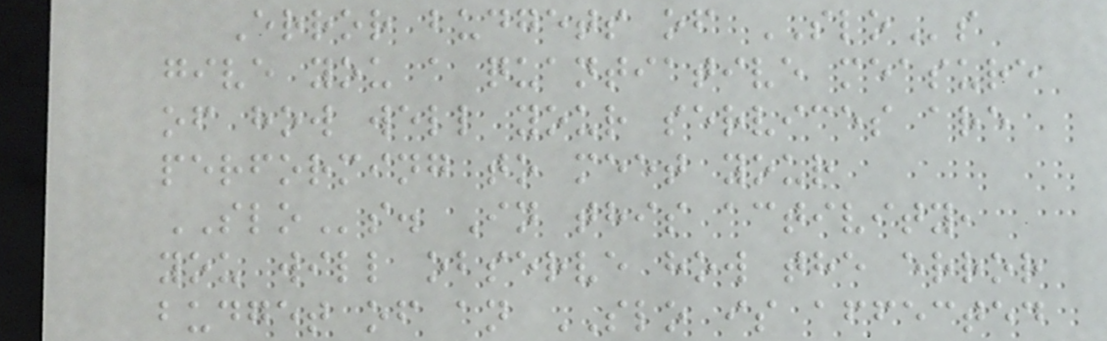Error budgets of SLOs
give you a quantiative measure
of how well your services are
performing to meet your
SLOs. In this activity,
you will observe how the error
budget of an SLO is affected
